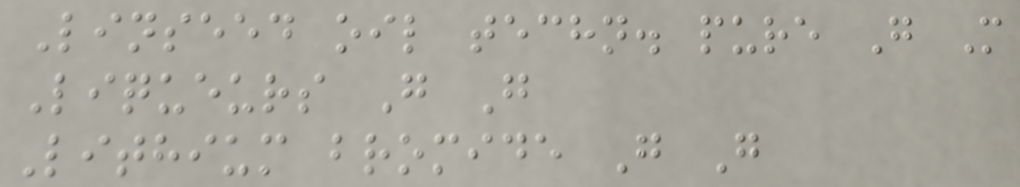Linseed oil techn. pure G M
Liqueurs G G
Lithium bromide G G
